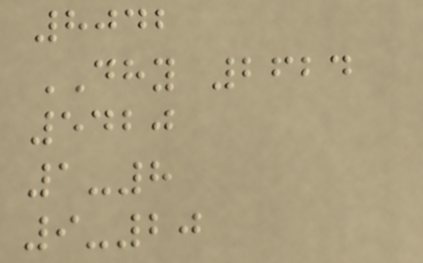8042
DHY 2624
5420
1-8
9-20
